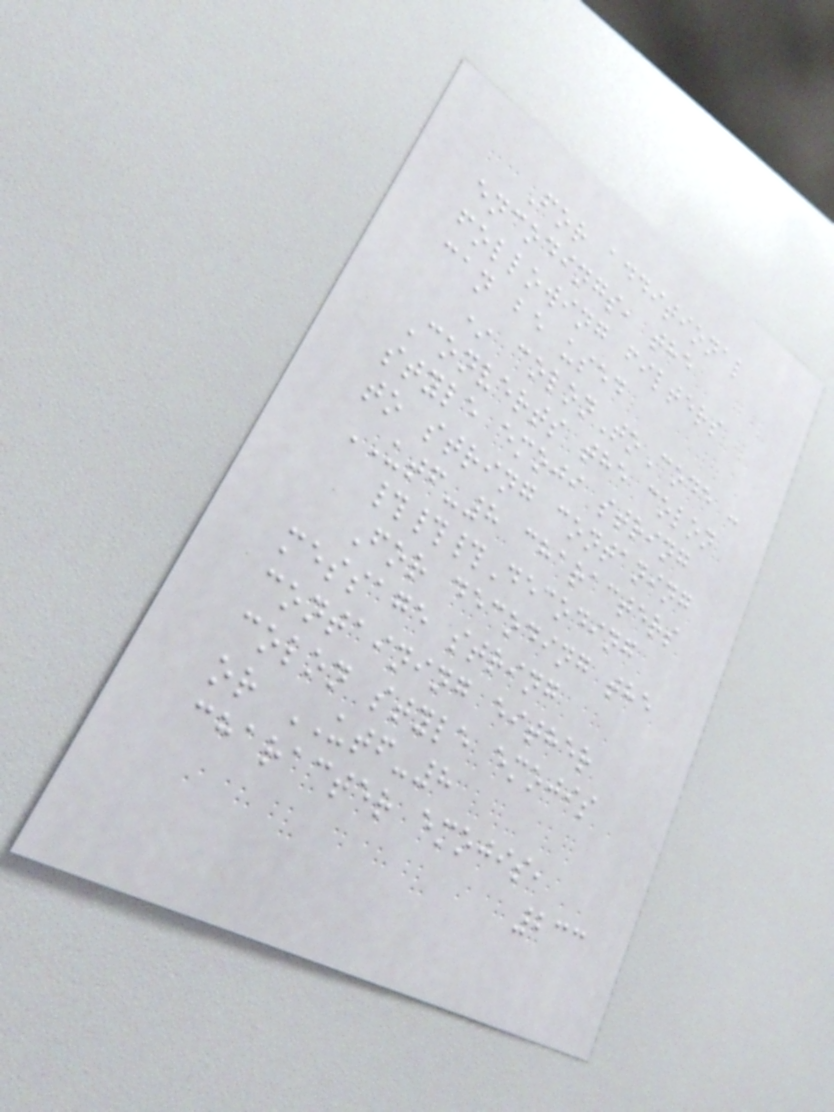For additional
encodings, the
following filters
can be used
* colonToCode :
Converts the colon
style emoji string
to string contaning
UTF-8 characters
###Decoding
For decoding the
message string
containing either
colon style emojis
or UTF-8
character emojis,
233
